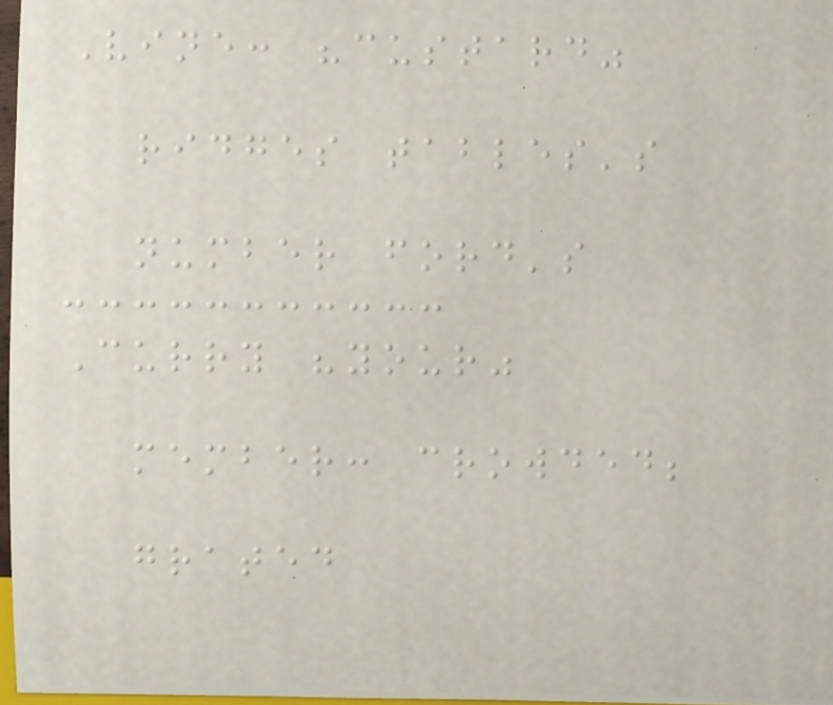Vine: "custard"
ridges tables's
number ford's
Curry "your"
member: crowded;
grated
